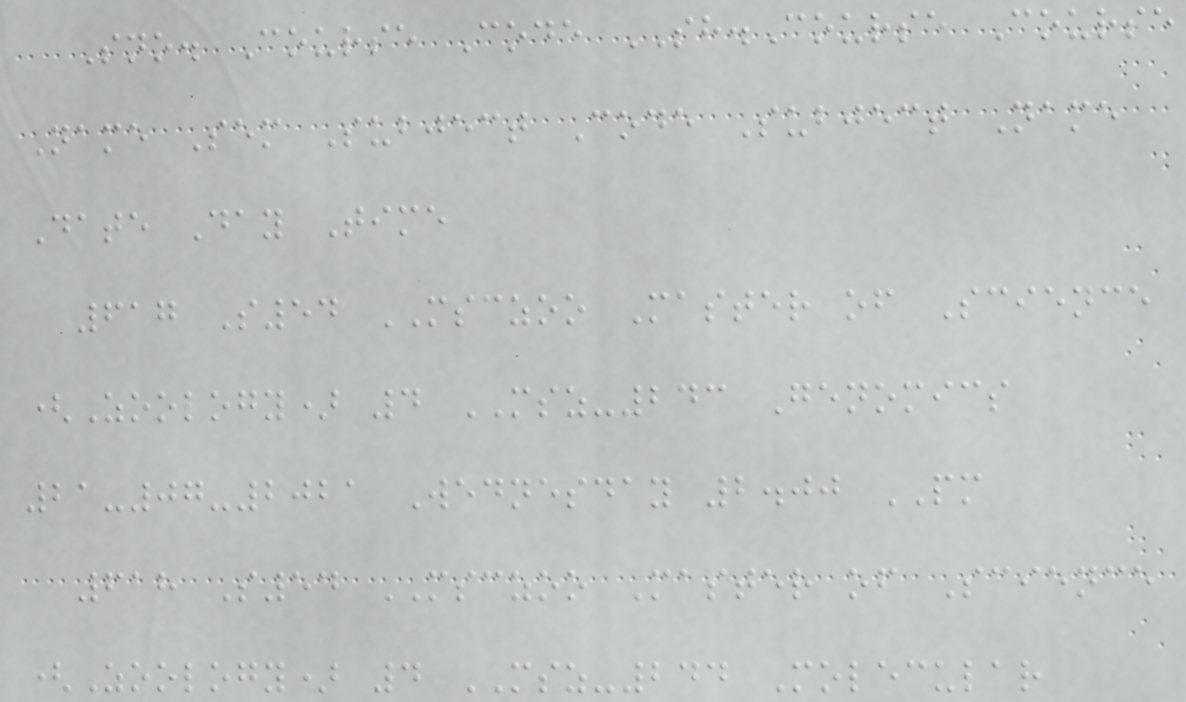Sno. Course Code SH.Course Course
Name Sem Subject Code Subject Name
Date Day Time
617 S54 MSCZOO Master of Science
(Zoology) 4 MSZ-243 Genomics
21-07-2021 Wednesday 2.00 PM
618 S54 MSCZOO Master of Science
(Zoology) 4 MSZ-244 Molecular
